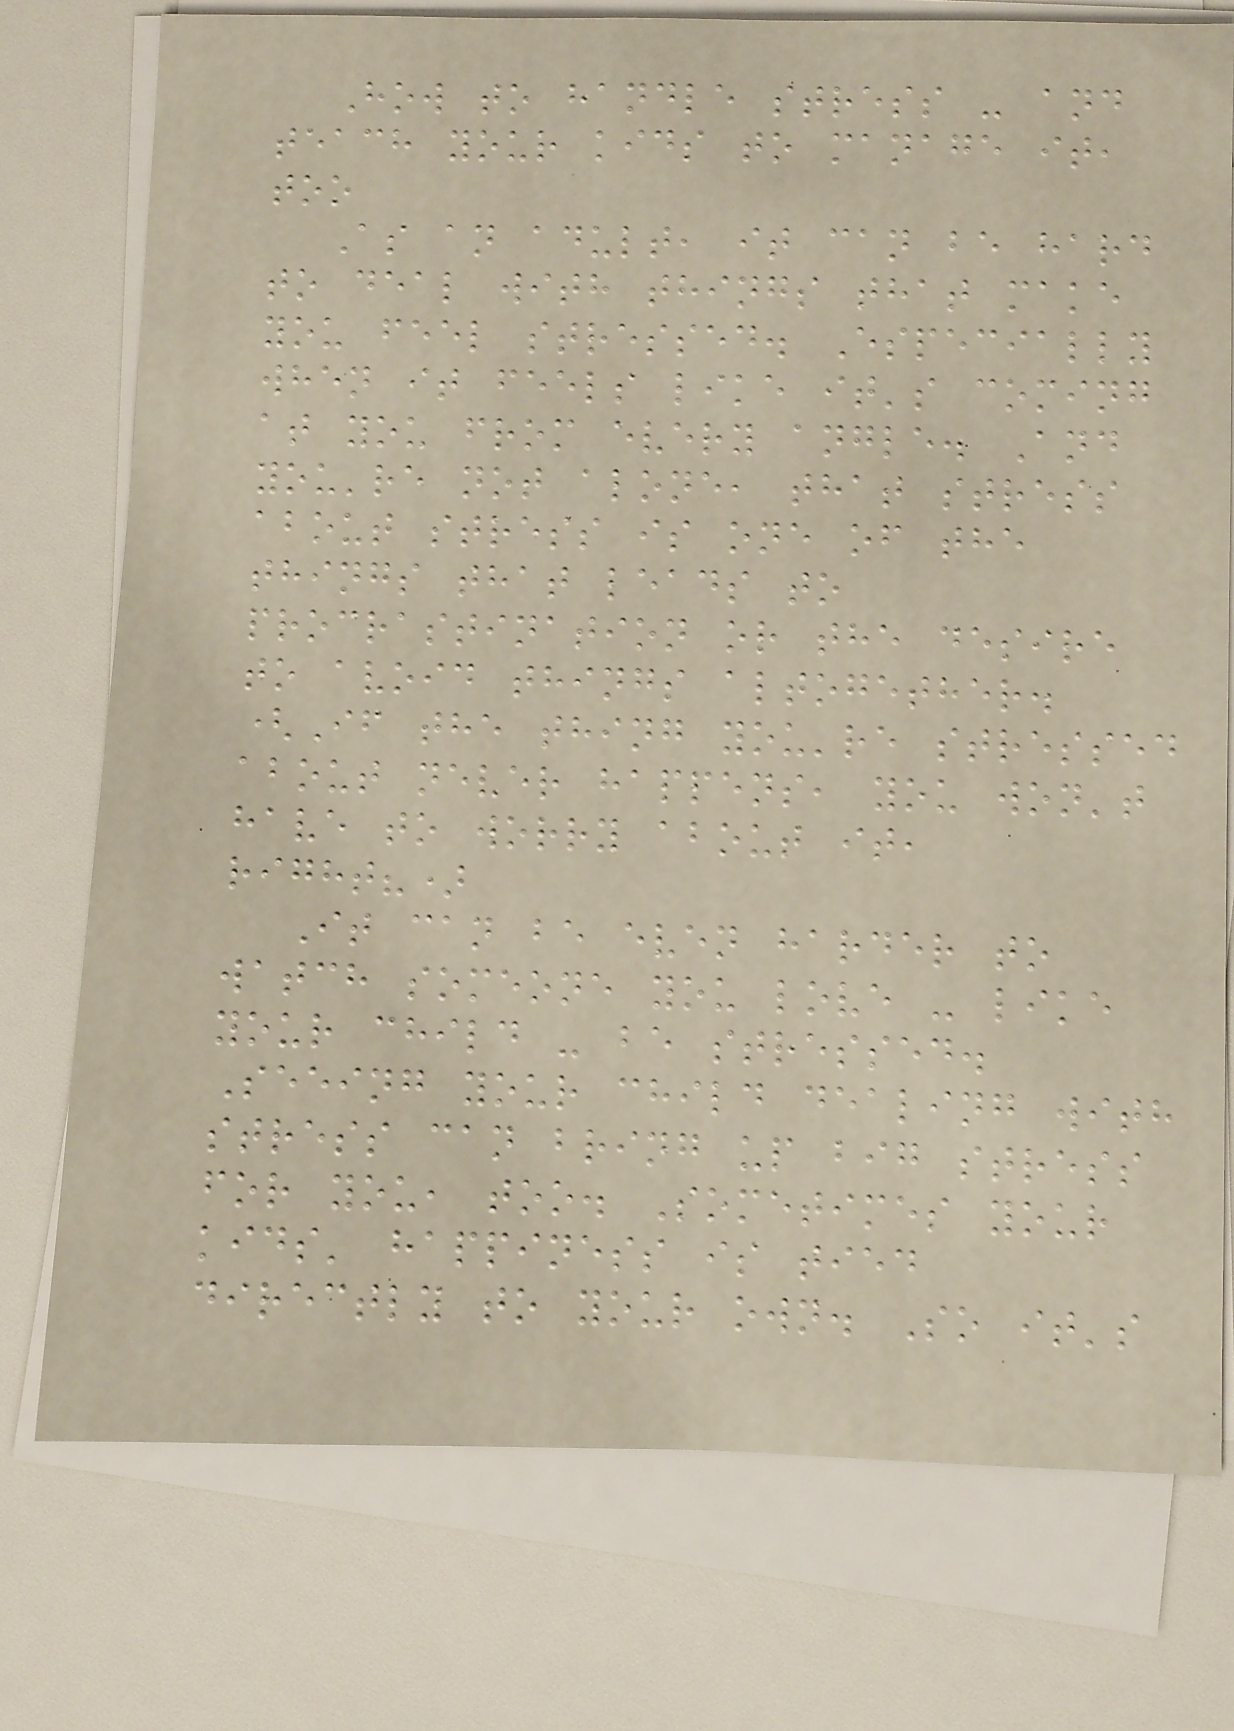How to handle stress - and
teach your kids to manage it,
too
As an adult, it can be hard
to deal with things that make
you feel stressed. Especially
when it feels like it's coming
at you from every angle. And
you're not alone, that stress
about stress is one of the
things that leads to
procrastination or the desire
to avoid things altogether.
(If the thing you're stressed
about never happens, you won't
have to worry about it,
right?)
It can be even harder to
watch someone you love - like
your child - be stressed.
Seeing your child dealing with
stress can bring up big stress
for you, too. Sometimes your
kids' happiness is tied
directly to your own. So it's
